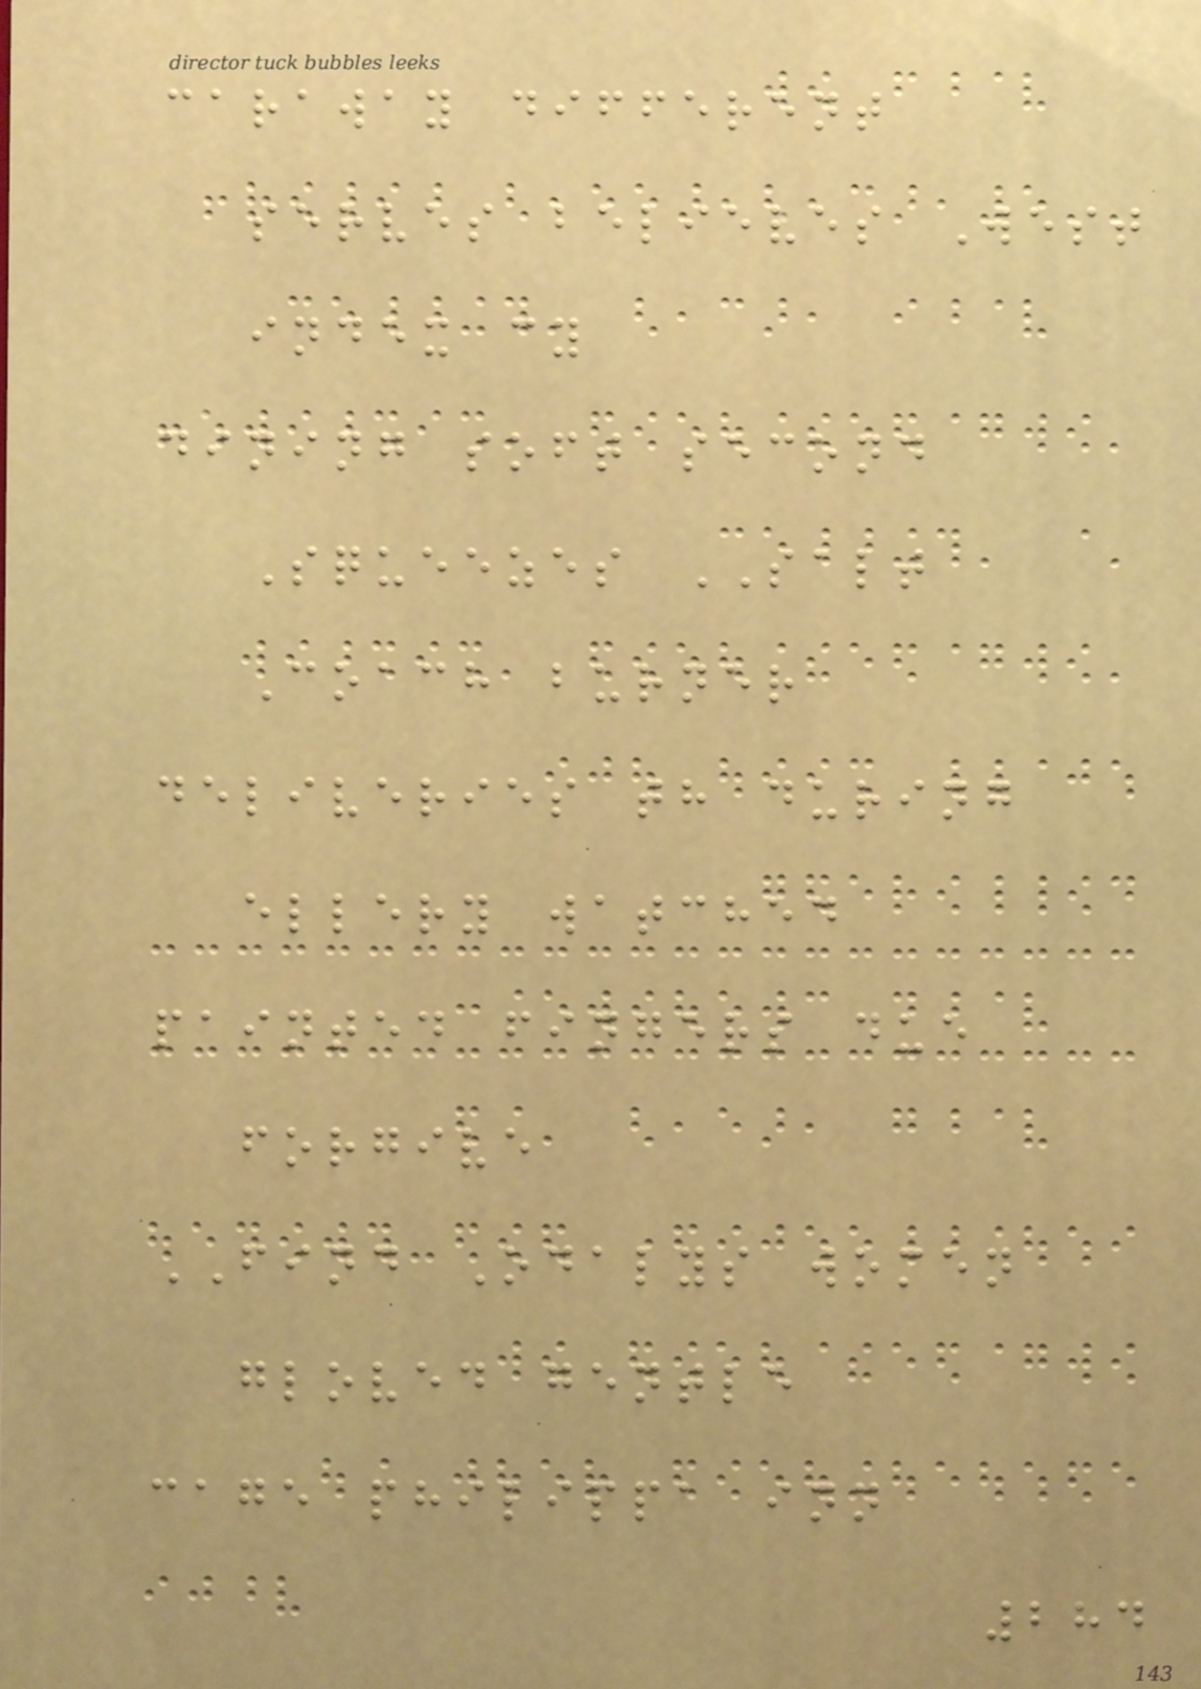caraway different
serves believes West
index cy
dining soft second
Squeezes SALT
Coach burner
deliveries th during
ellery watched
painted fingers due
forgive
FIND Odalys women
gloved gentle
cage philippa inn
284
